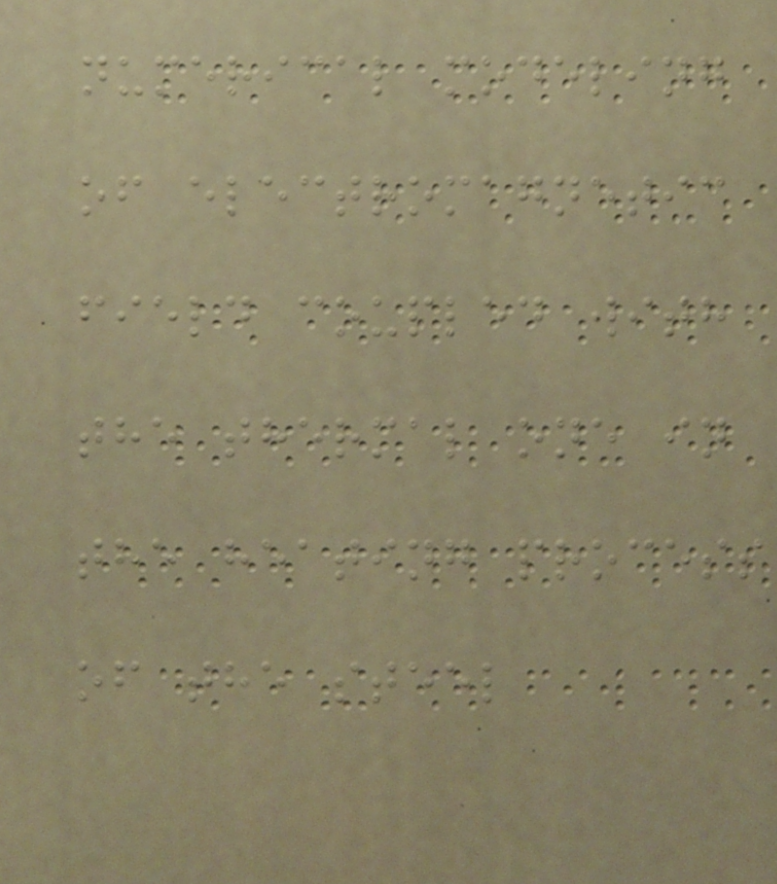numerical modeling
of electromagnetic
field coupled with
the thermal one in
the heating process
of the steel
